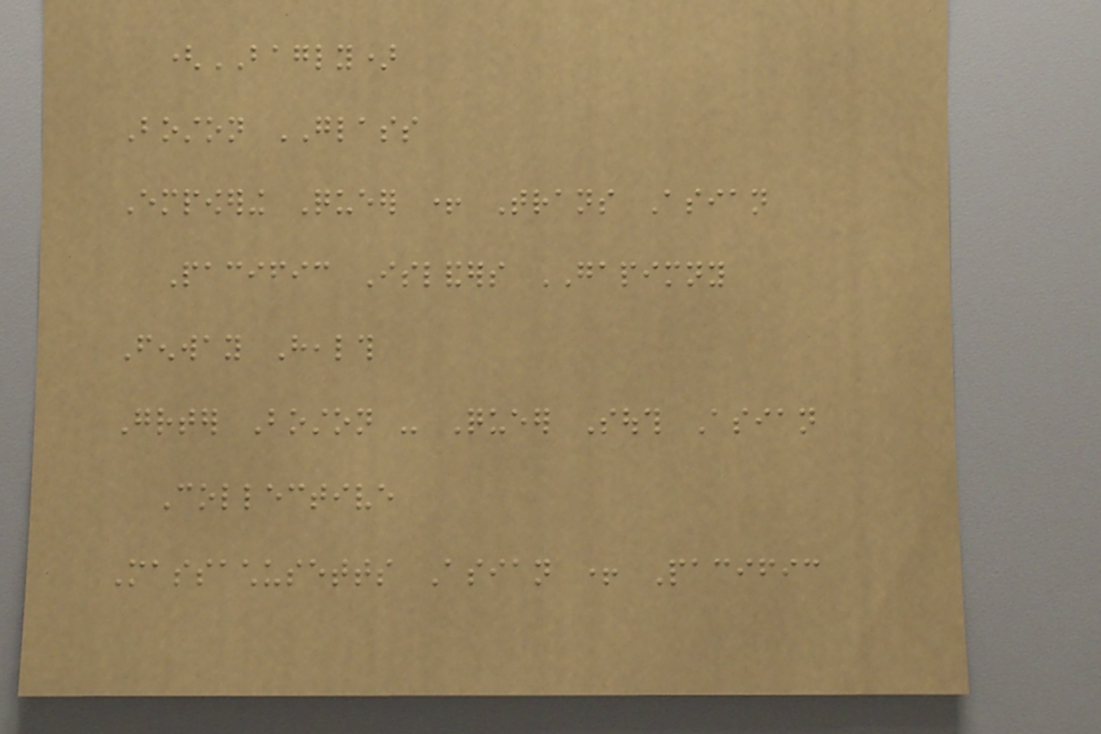(BAGLY)
Boston GLASS
Empowering Queer + Trans Asian
Pacific Islanders GAPIMNY
Fenway Health
Greater Boston - Queer South Asian
Collective
Massachusetts Asian + Pacific
